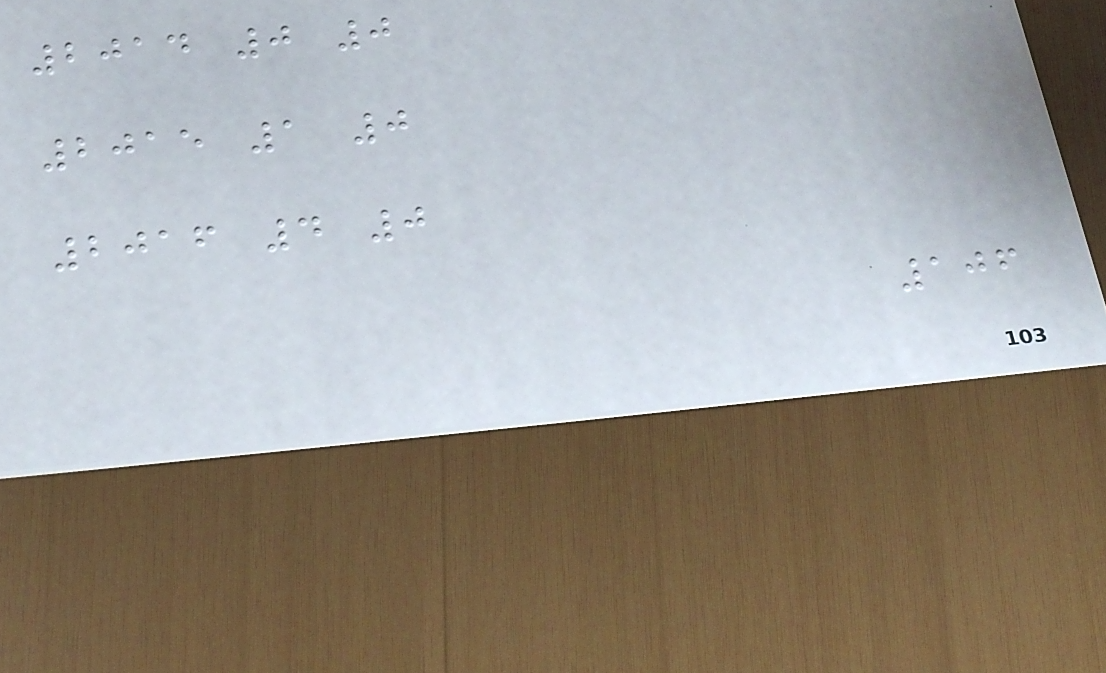2014 0 0
2015 1 0
2016 4 0
106
